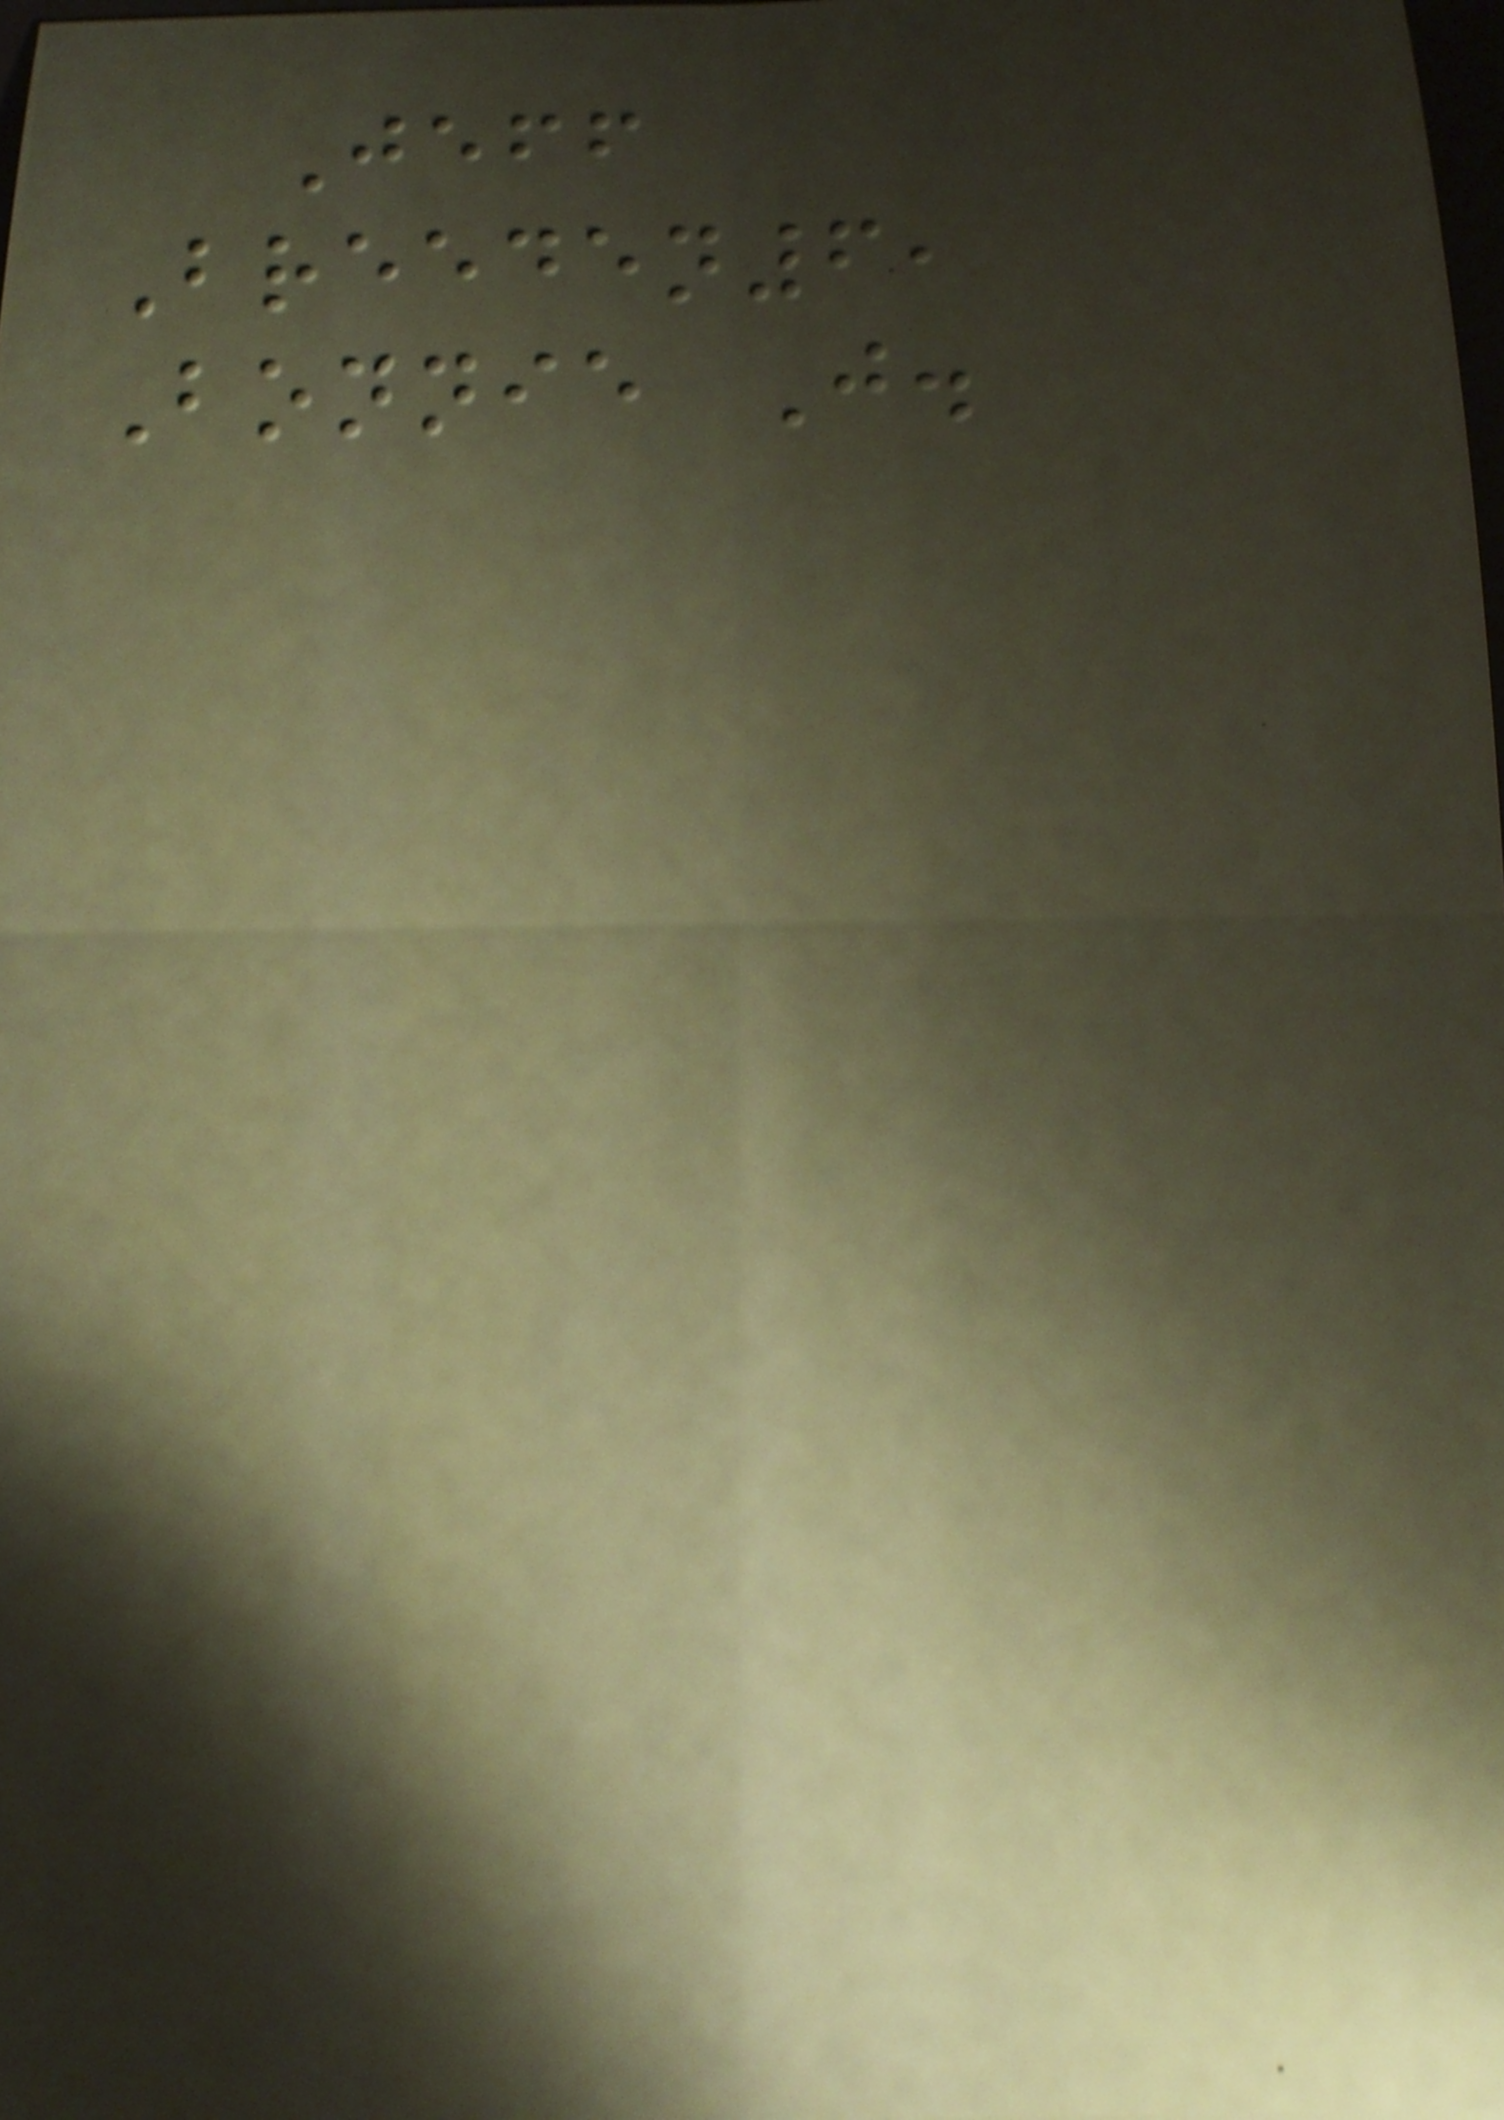Jeff
Breeden6,
Bonnie J.
